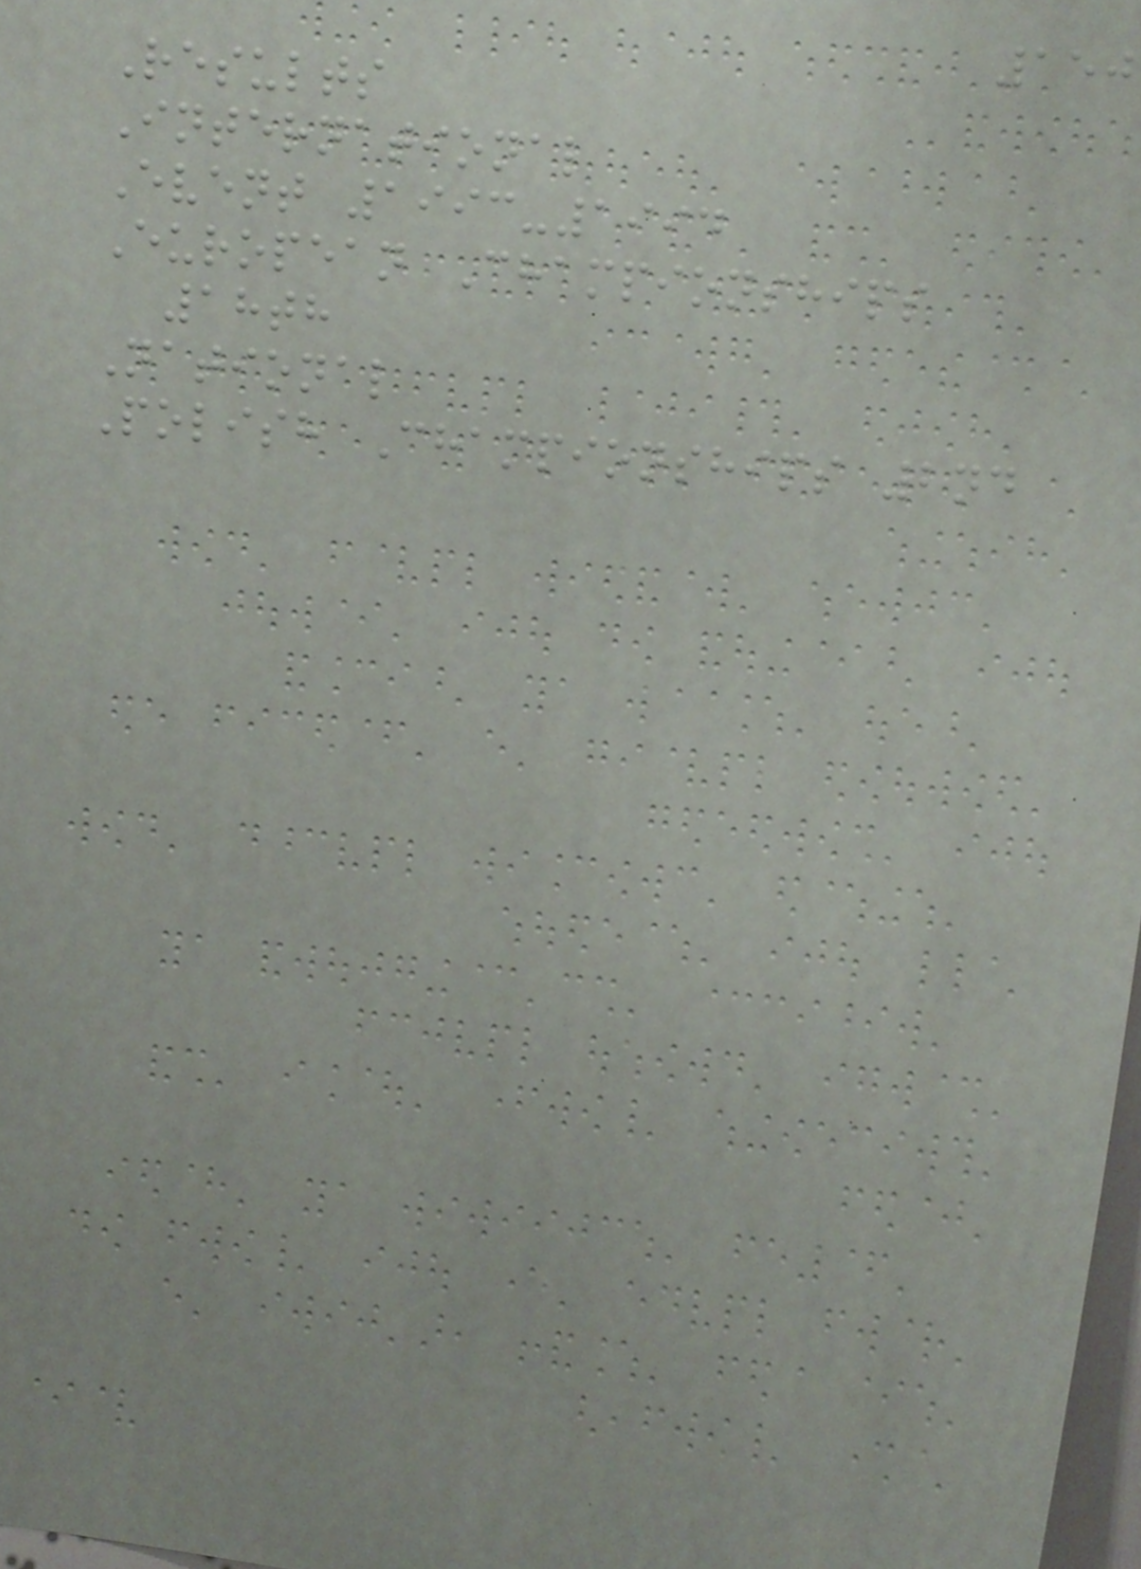150
Results
International
Event 1993-1994
European Championships
18th
National
Polish Championships 2nd
